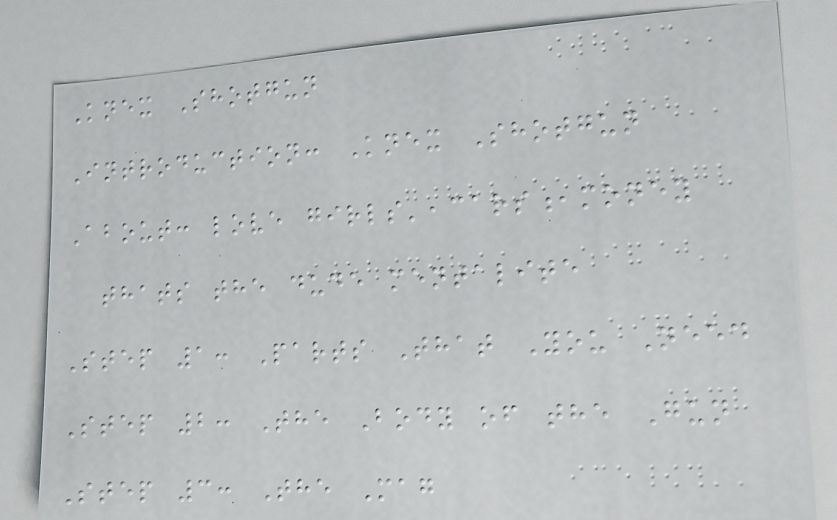Knex Shotgun
Introduction: Knex Shotgun
About: love girls',cars,money
thats the dude mentalite
Step 1: Parts That You Need
Step 2: The Body of the Gun
Step 3: The Mag
